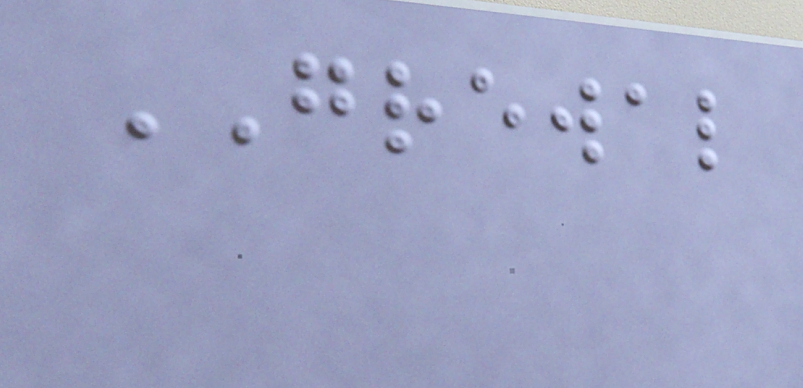GREWAL
